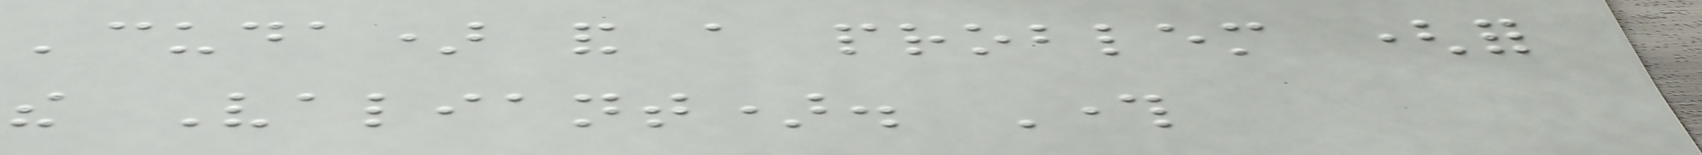'cuda) and a problem (for
the Valiant). Through
